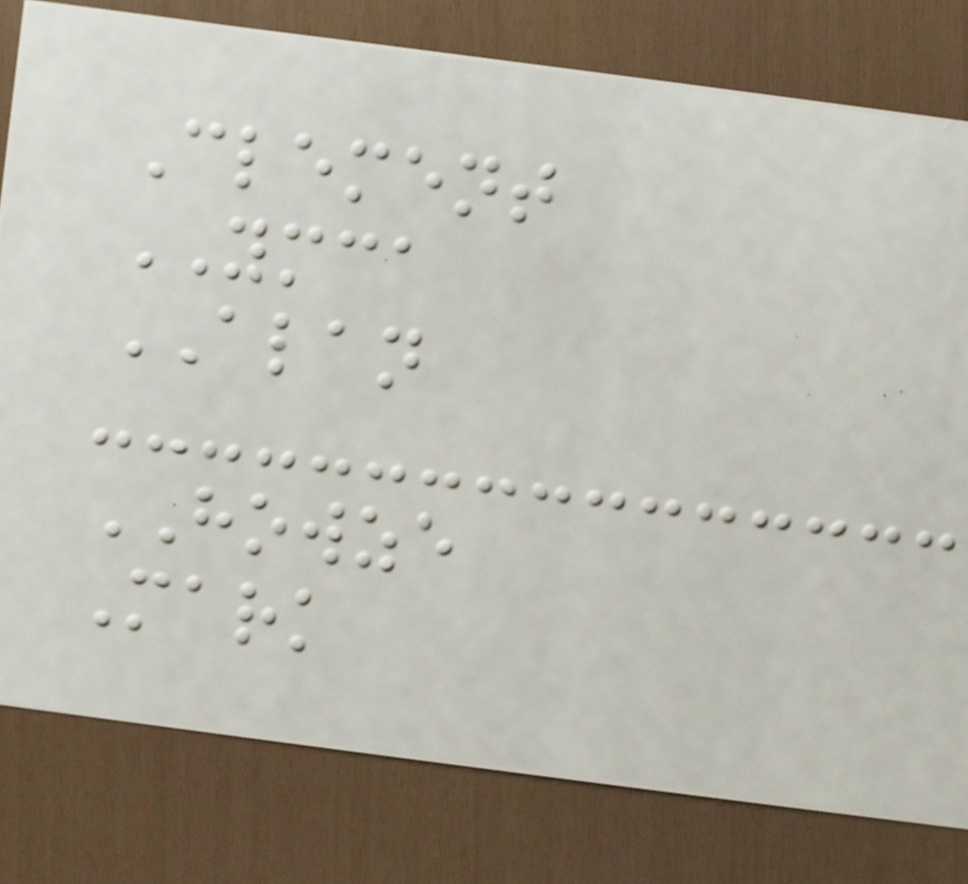Clement
YMCA
ALAN
HOWZE
Mark
